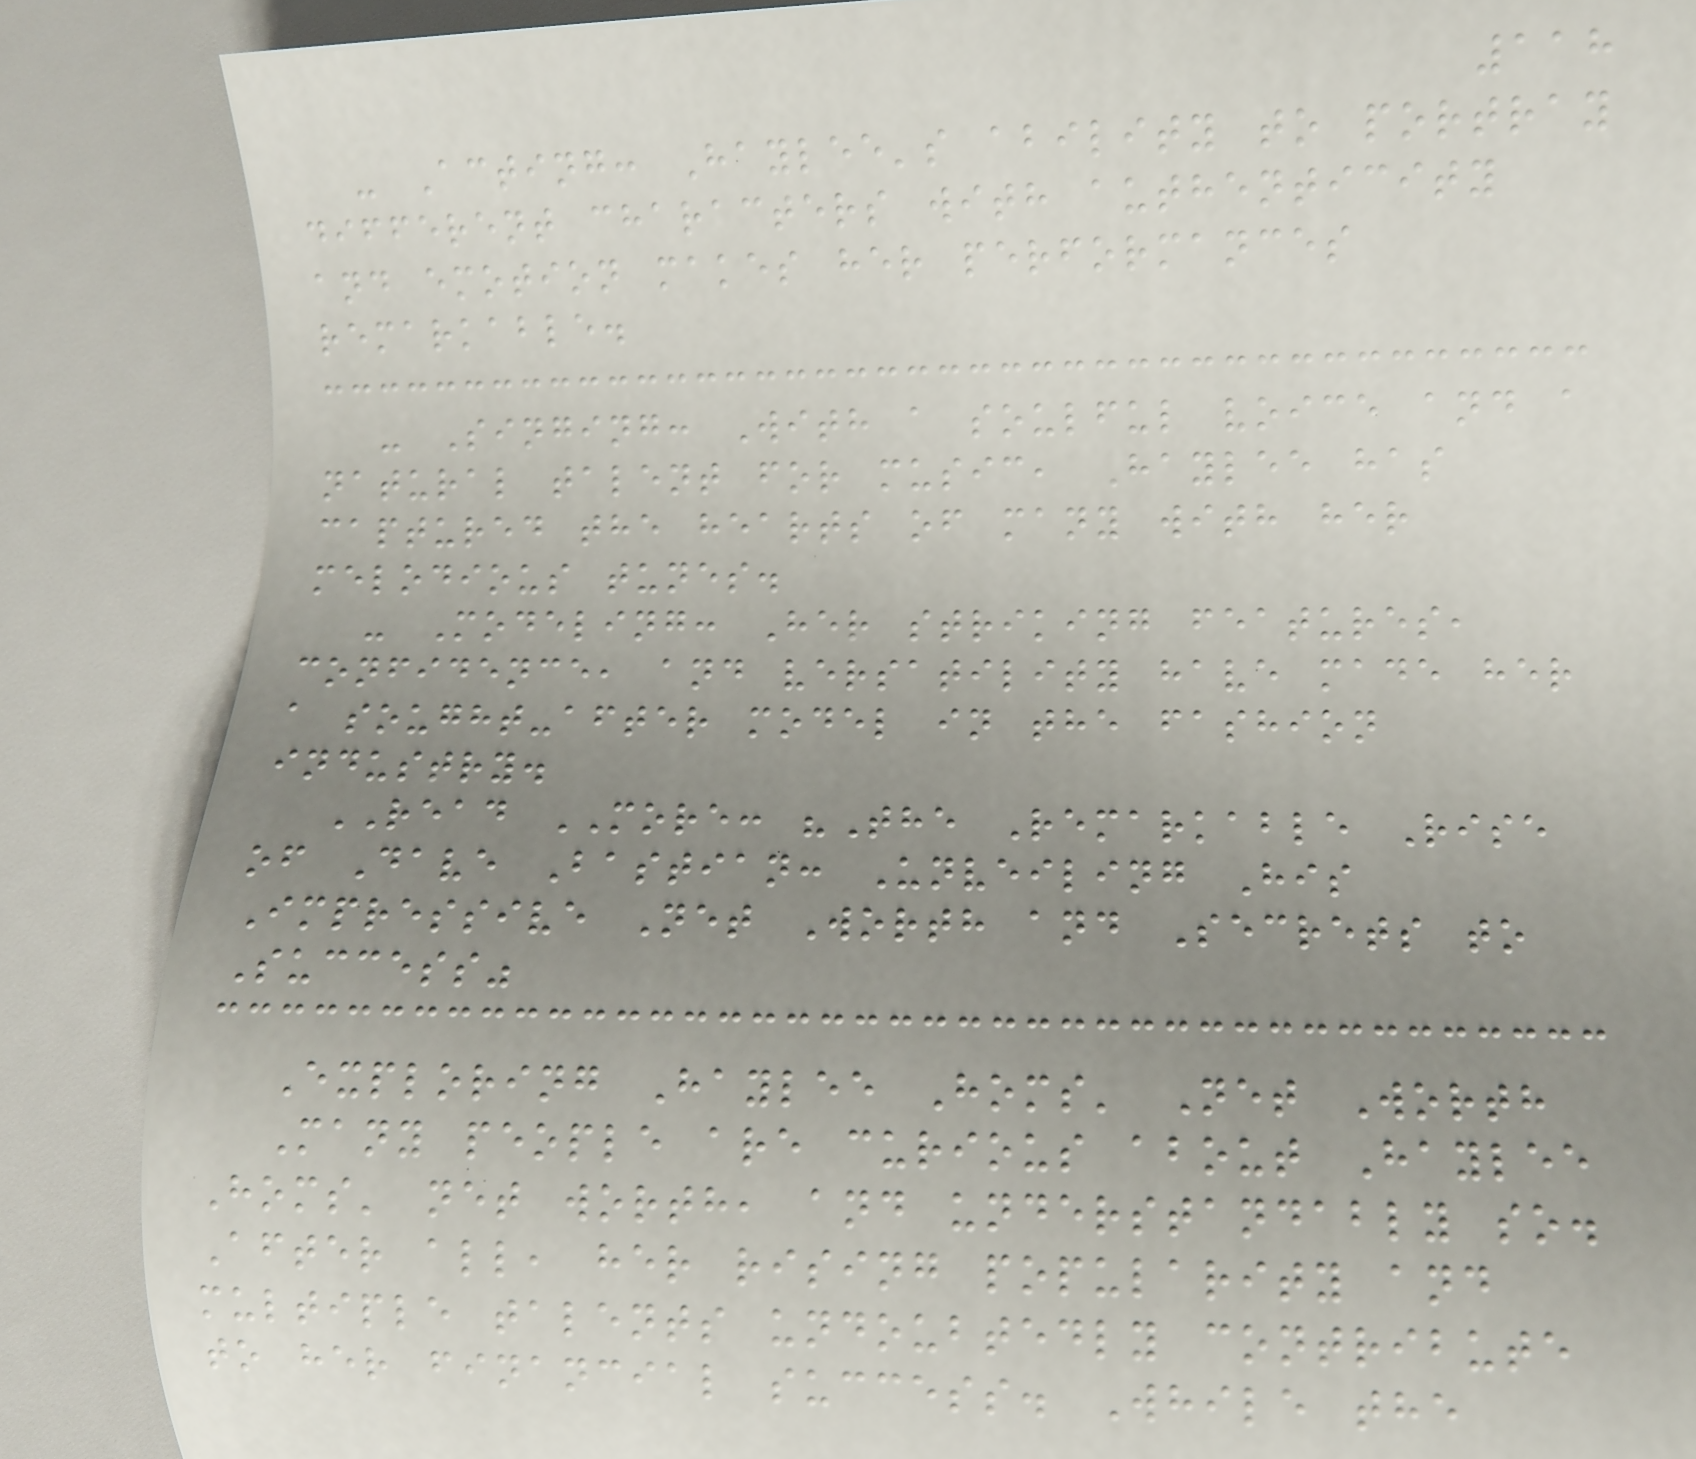118
- Acting: Haylee's ability to portray
different characters with authenticity
and emotion makes her performances
remarkable.
- Singing: With a soulful voice and a
natural talent for music, Haylee has
captured the hearts of many with her
melodious tunes.
- Modeling: Her striking features,
confidence, and versatility have made her
a sought-after model in the fashion
industry.
READ MORE: "The Remarkable Rise
of Dave Bastian: Unveiling His
Impressive Net Worth and Secrets to
Success"
Exploring Haylee Homs' Net Worth
Many people are curious about Haylee
Homs' net worth, and understandably so.
After all, her rising popularity and
multiple talents undoubtedly contribute
to her financial success. While the
